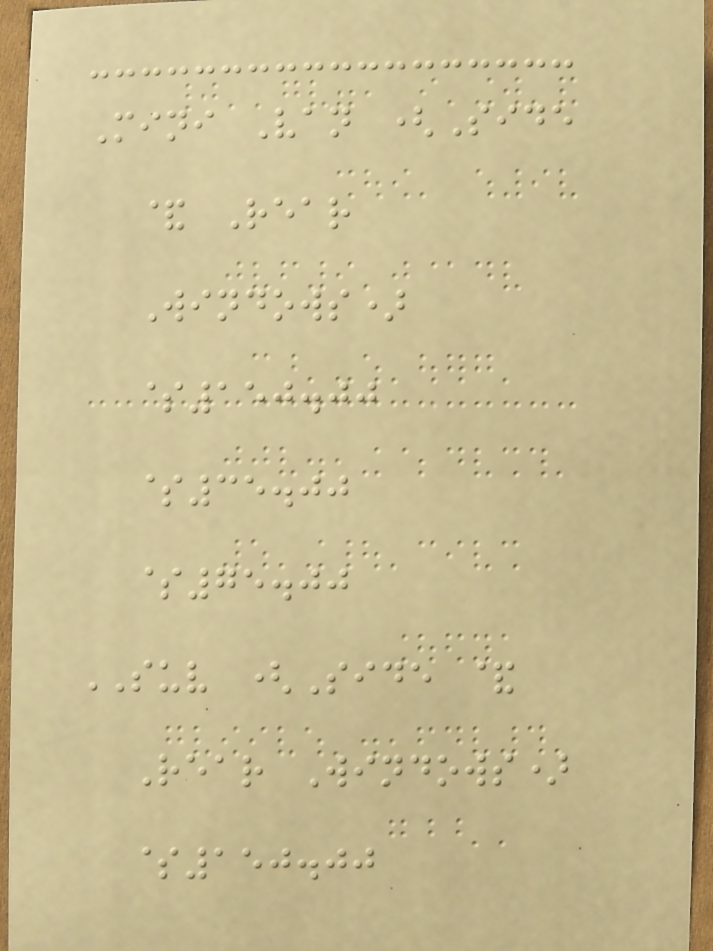Mini Van (Side
& Rear
Windows)
$150.00
$35.00
$75.00
SUV (Side &
Rear Windows)
$150.00
